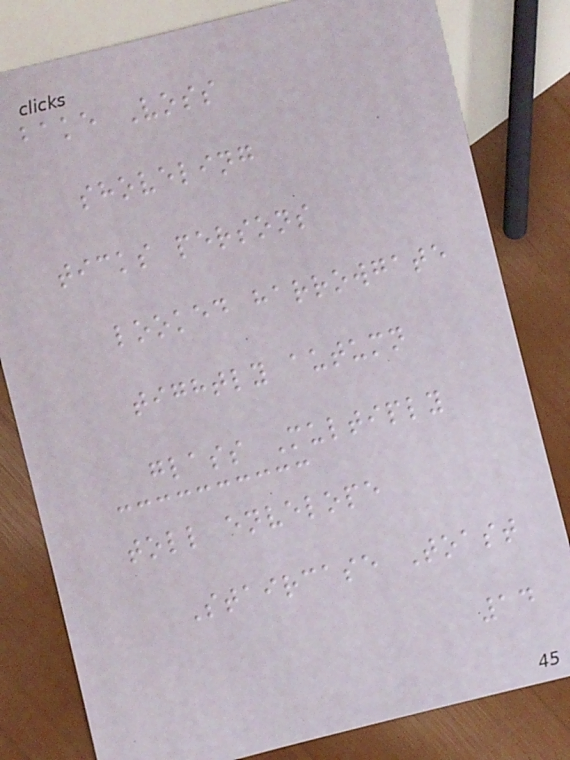bake Voss
shoveling
ticks persons
looked harrowgate
tightly autumn
glass Multiply
toll envelope
Staircase Toast
14
